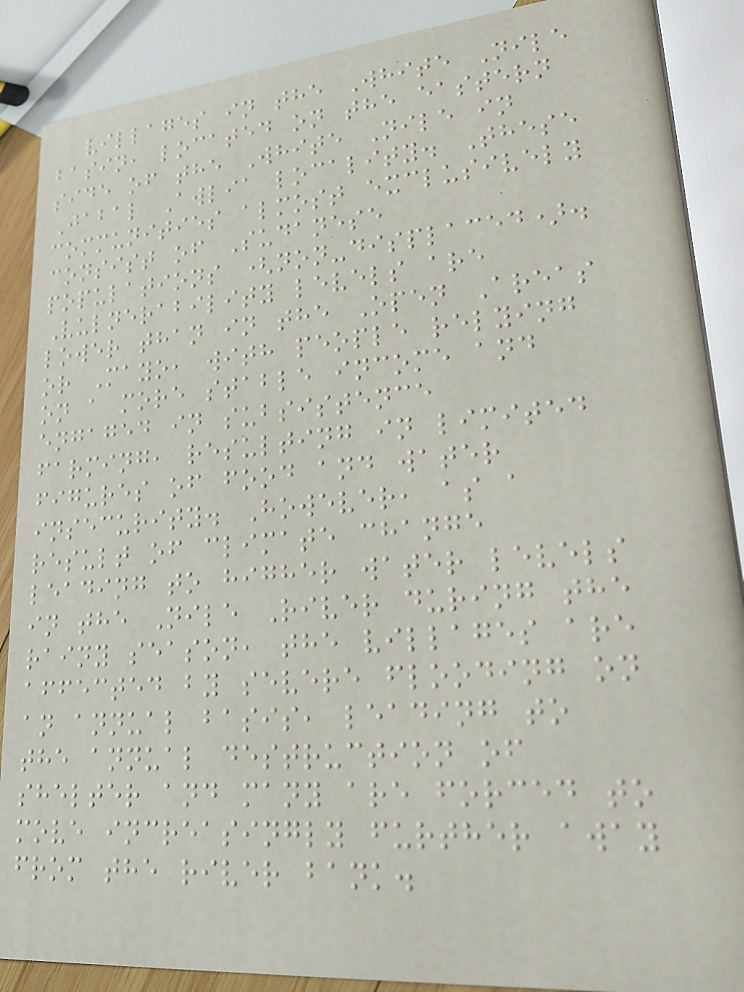villages in the White Nile
basin, located on the eastern
side of the White Nile in
Jabal Awlia locality. These
communities almost exclusively
consist of Sudanese
populations (non-displaced).
Vulnerability levels are
lower than in the Open Areas
or Mayo, with people relying
on a more stable income and
engaged in subsistence
farming, resulting in limited
figures of food and water
insecurity. However, as a
result of climate change
leading to higher water levels
in the Nile River during the
rainy season, the villages are
affected by severe flooding on
an annual basis, leading to
the annual destruction of
shelter and many are forced to
move increasingly further away
from the river bank.
